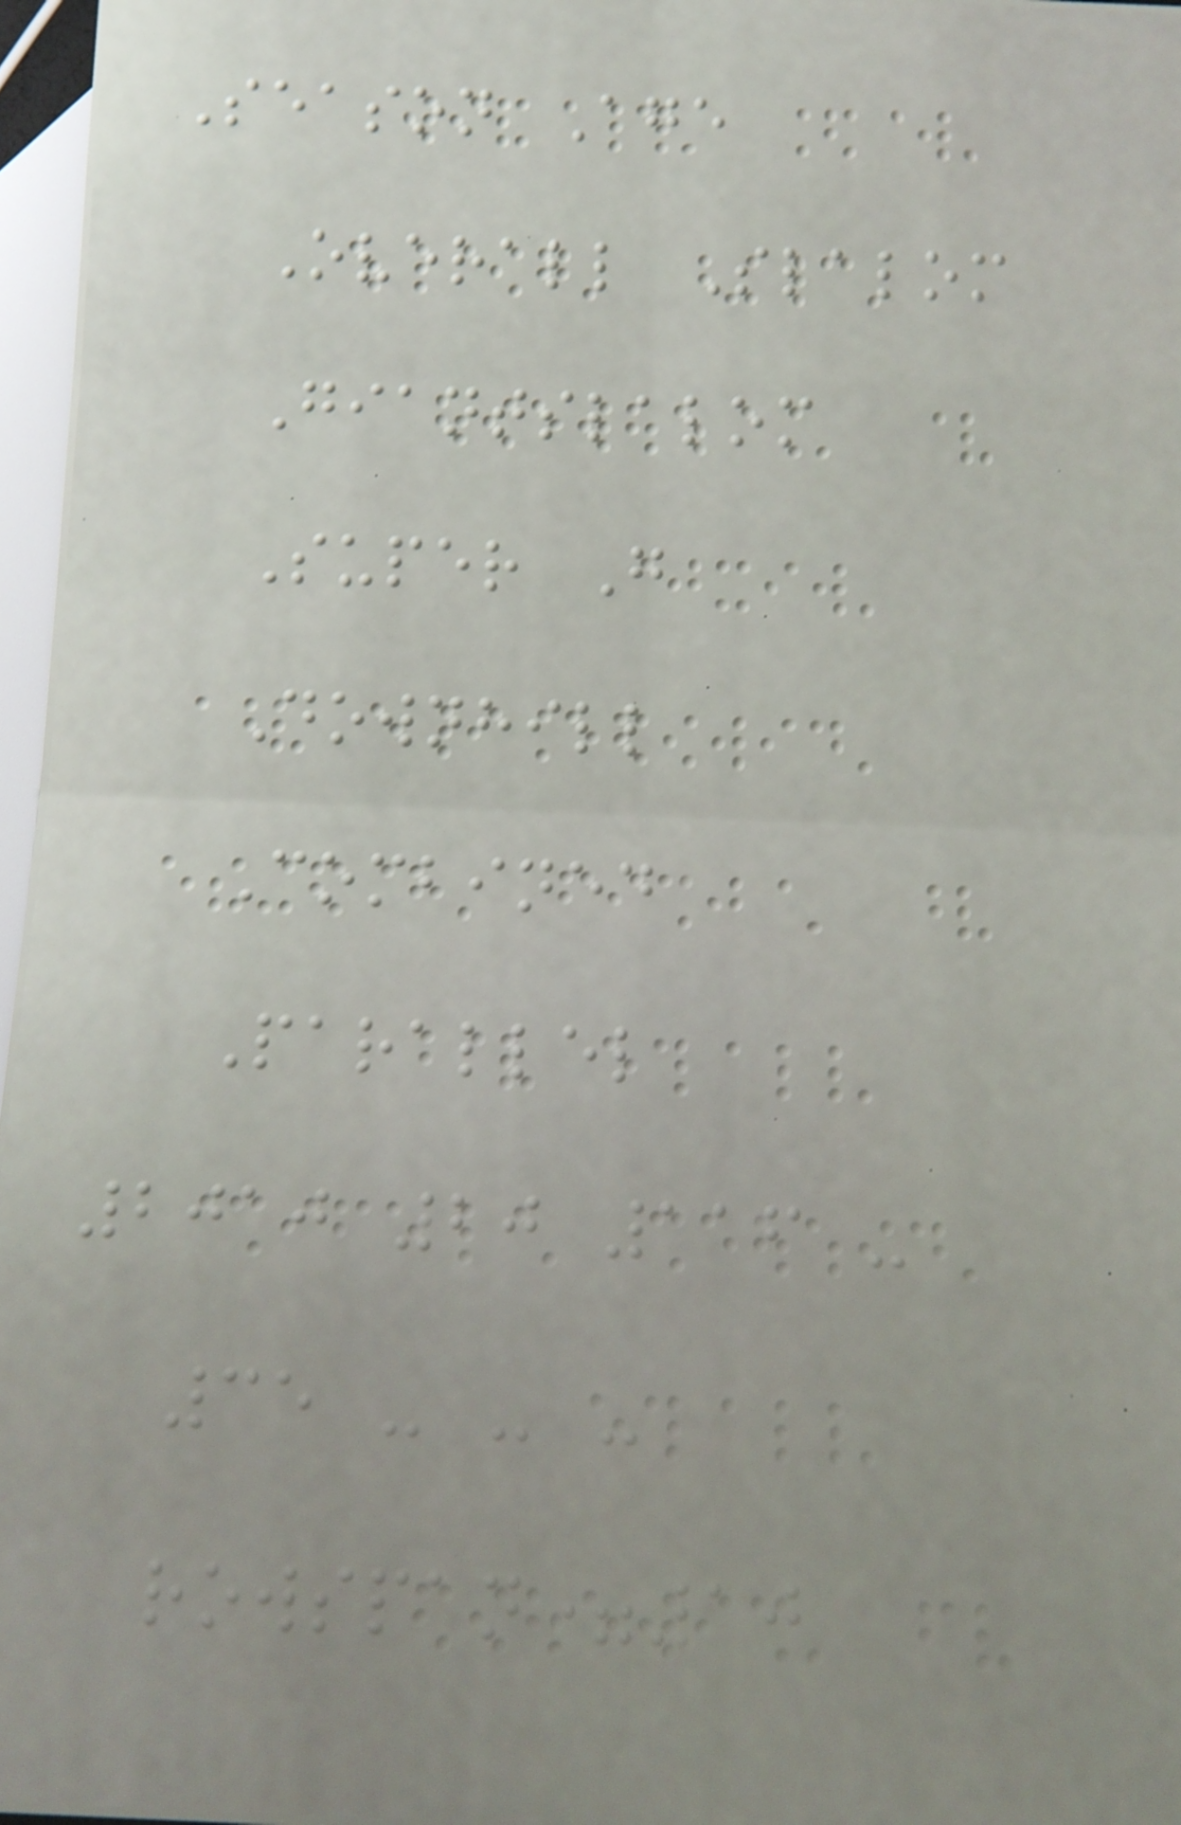Season Age
Overall Slalom
Giantslalom
Super G
Downhill
Combined
Parallel
2010 20 116 -
35 - - -
rowspan=10
